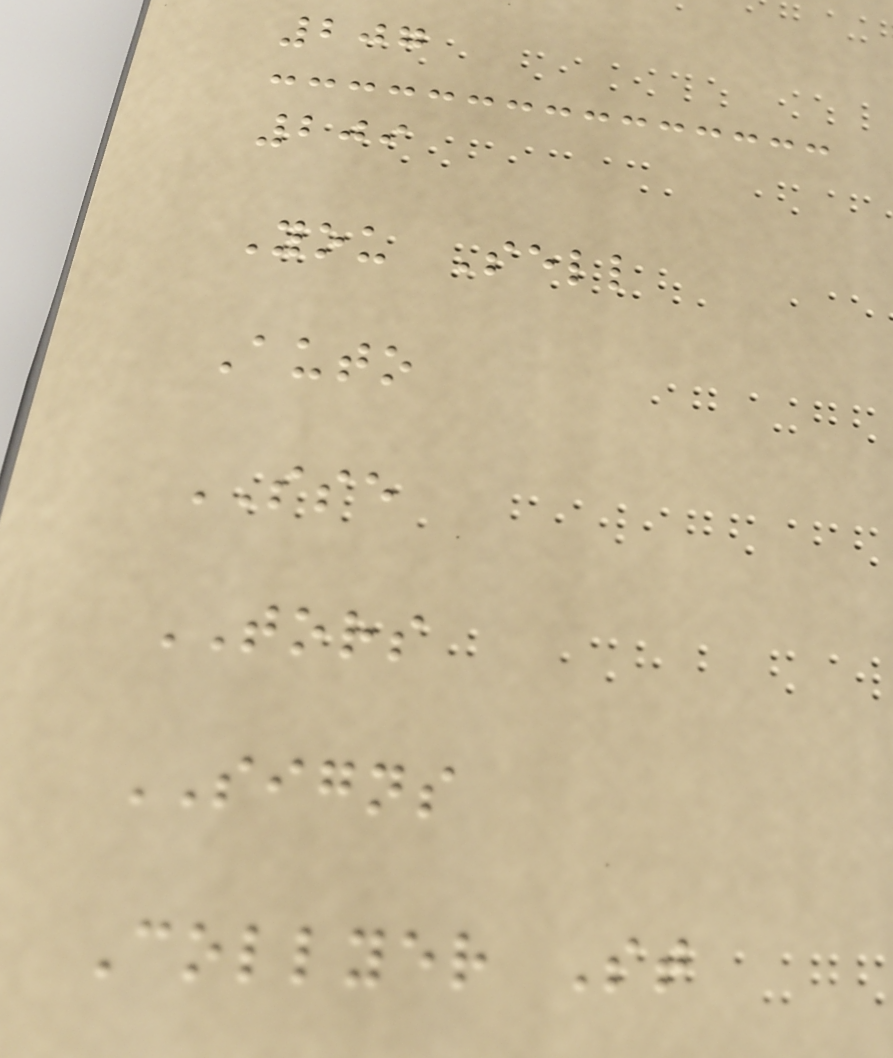207
209
You Sell
Auto
SSE
TORS
SIGNS
Collyer St
